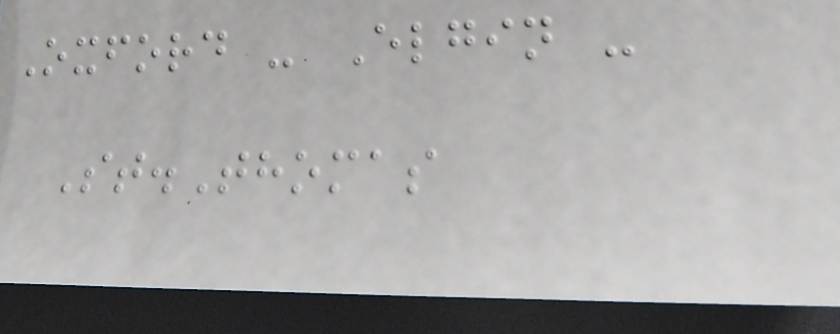Oxford - Elgin -
St.Thomas
